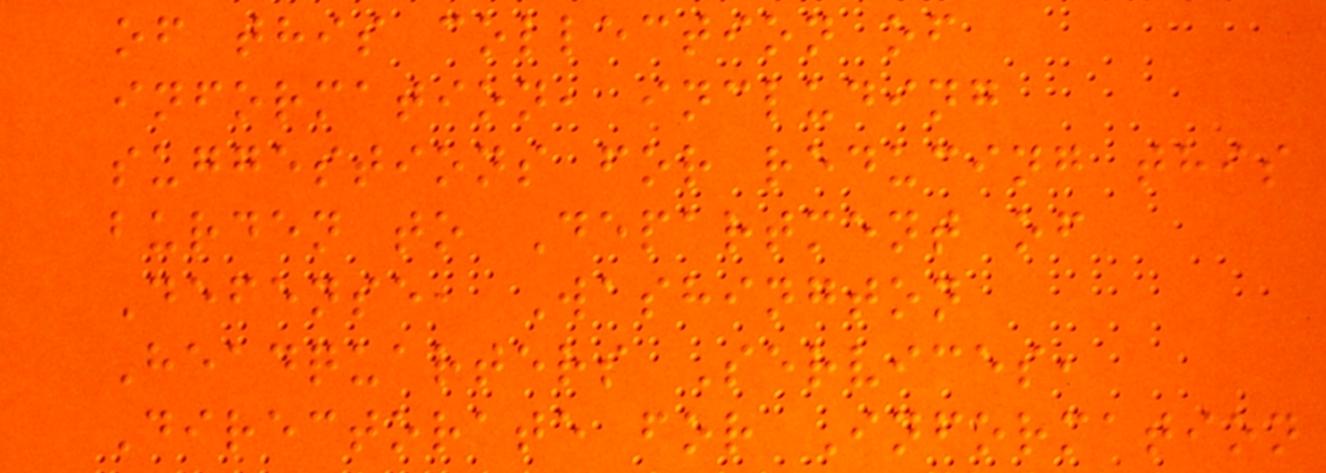of this collection of
information, including
suggestions for reducing this
burden to Department of
Defense, Washington
Headquarters Services,
Directorate for Information
